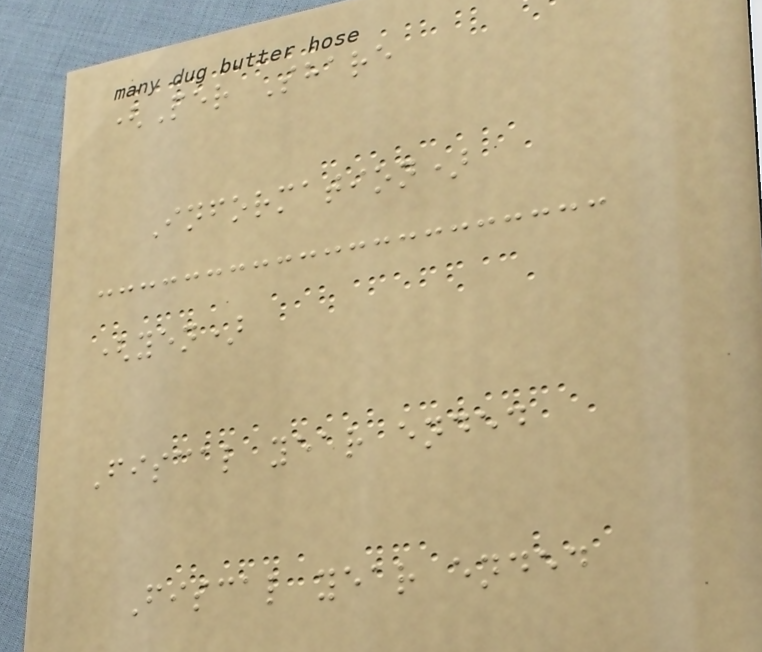(Per Share
Information)
(yen)
Fiscal year ended
Fiscal year ended
